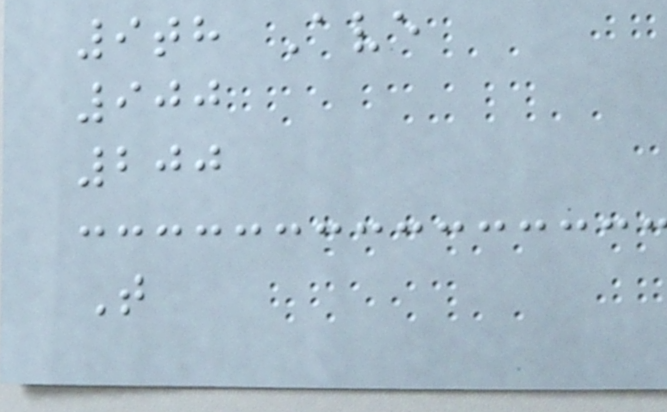9th Ave
900
200
T
